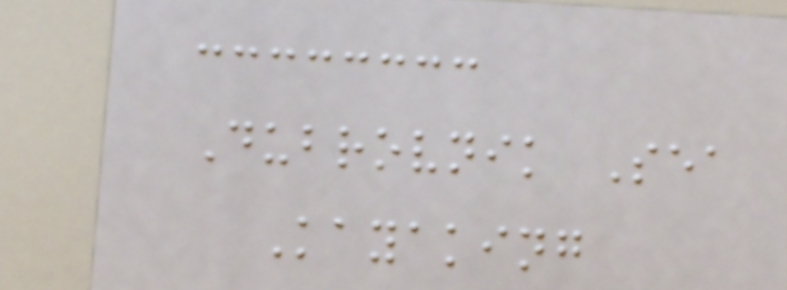Dubrovnik Sea
Kayaking
